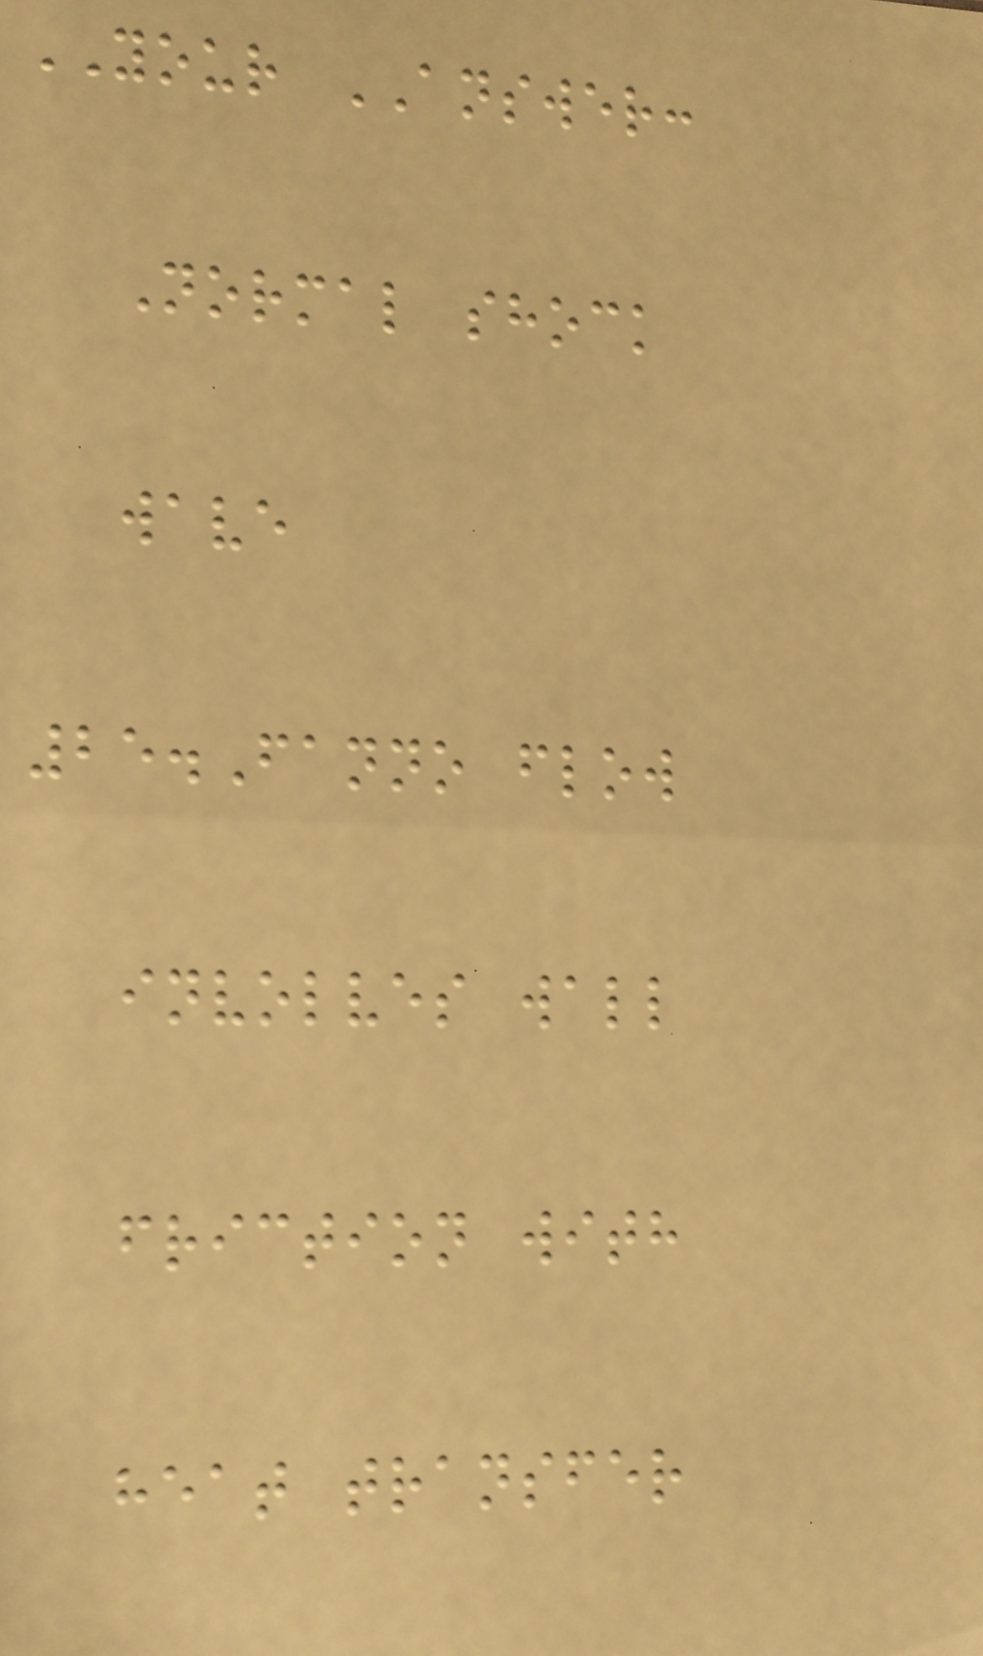YOUR ANSWER:
Normal shock
wave
25.Fanno flow
involves wall
friction with
heat transfer
